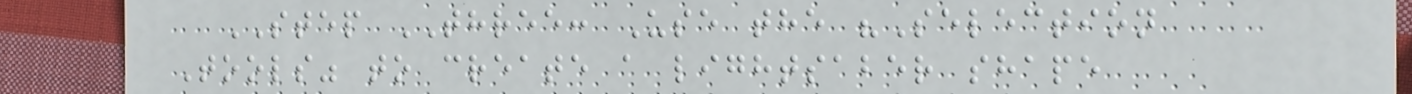STEP THREE: Use the "Selection
Tools" to create a lightsaber shape
